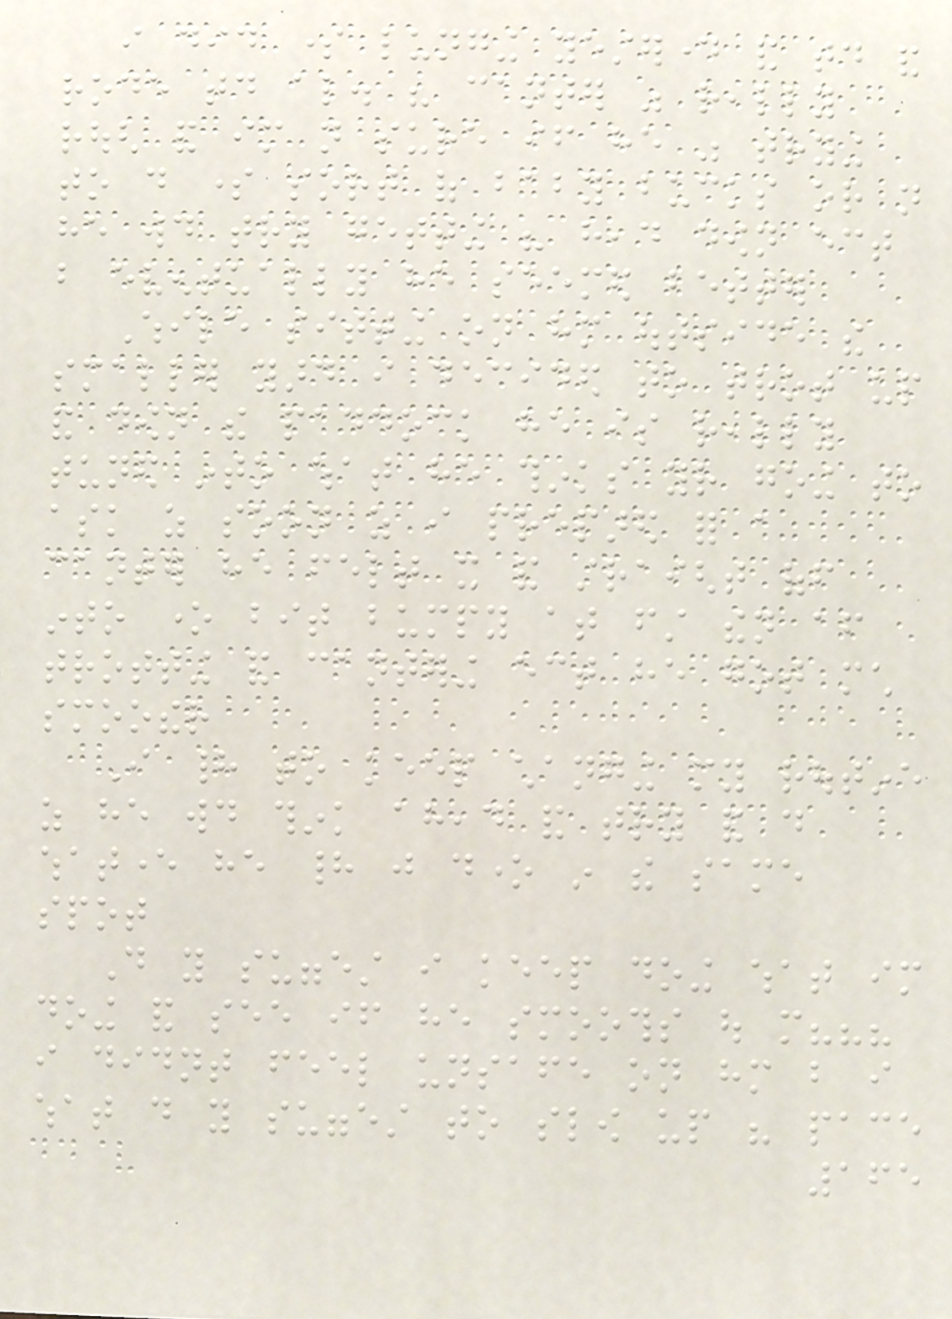i did some lunging yesterday and today and
rode today also. his canter was really
rough and im not sure if he was trying
to do some sort of baby bucks or not
he would try getting his head down ect
but eventually he seemed better
While sitting on him outside the
smaller yard i decided to trot up
and down the paddock he is really
tuned into what he thinks your going to
ask as soon as i prepared for a
canter he felt it and straight off
into one bit bumpy at first then after
trotting and cantering ect he got much
smoother
I had to keep changing my routine
as he would think ahead and try and do
whatever he had just done in the same
spot
Do you suggest i keep doing what im
doing and see if he smooths out more???
i didnt feel unsafe on him but i
what do you suggest to slow up his pace
165
